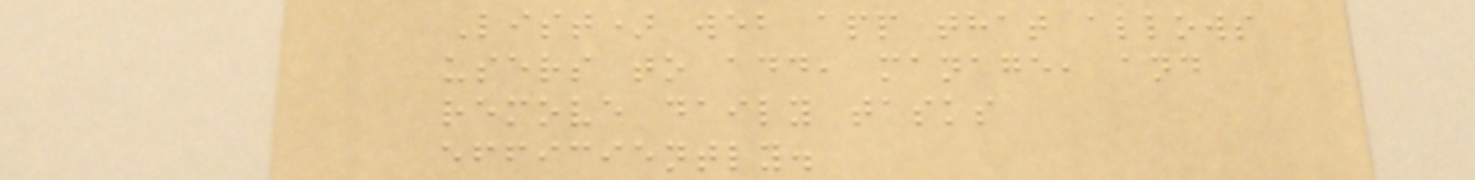List) web app that allows
users to add, manage, and
remove daily tasks
efficiently.
